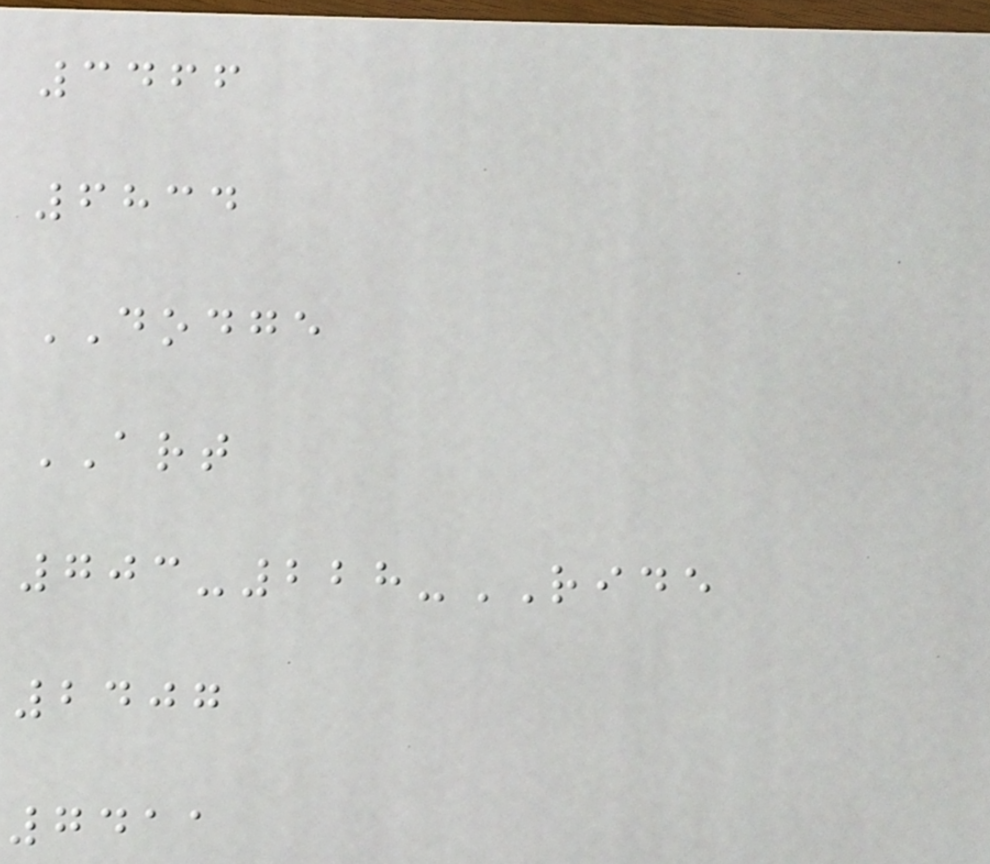3466
6834
DODGE
ART
703-228-RIDE
2407
7411
